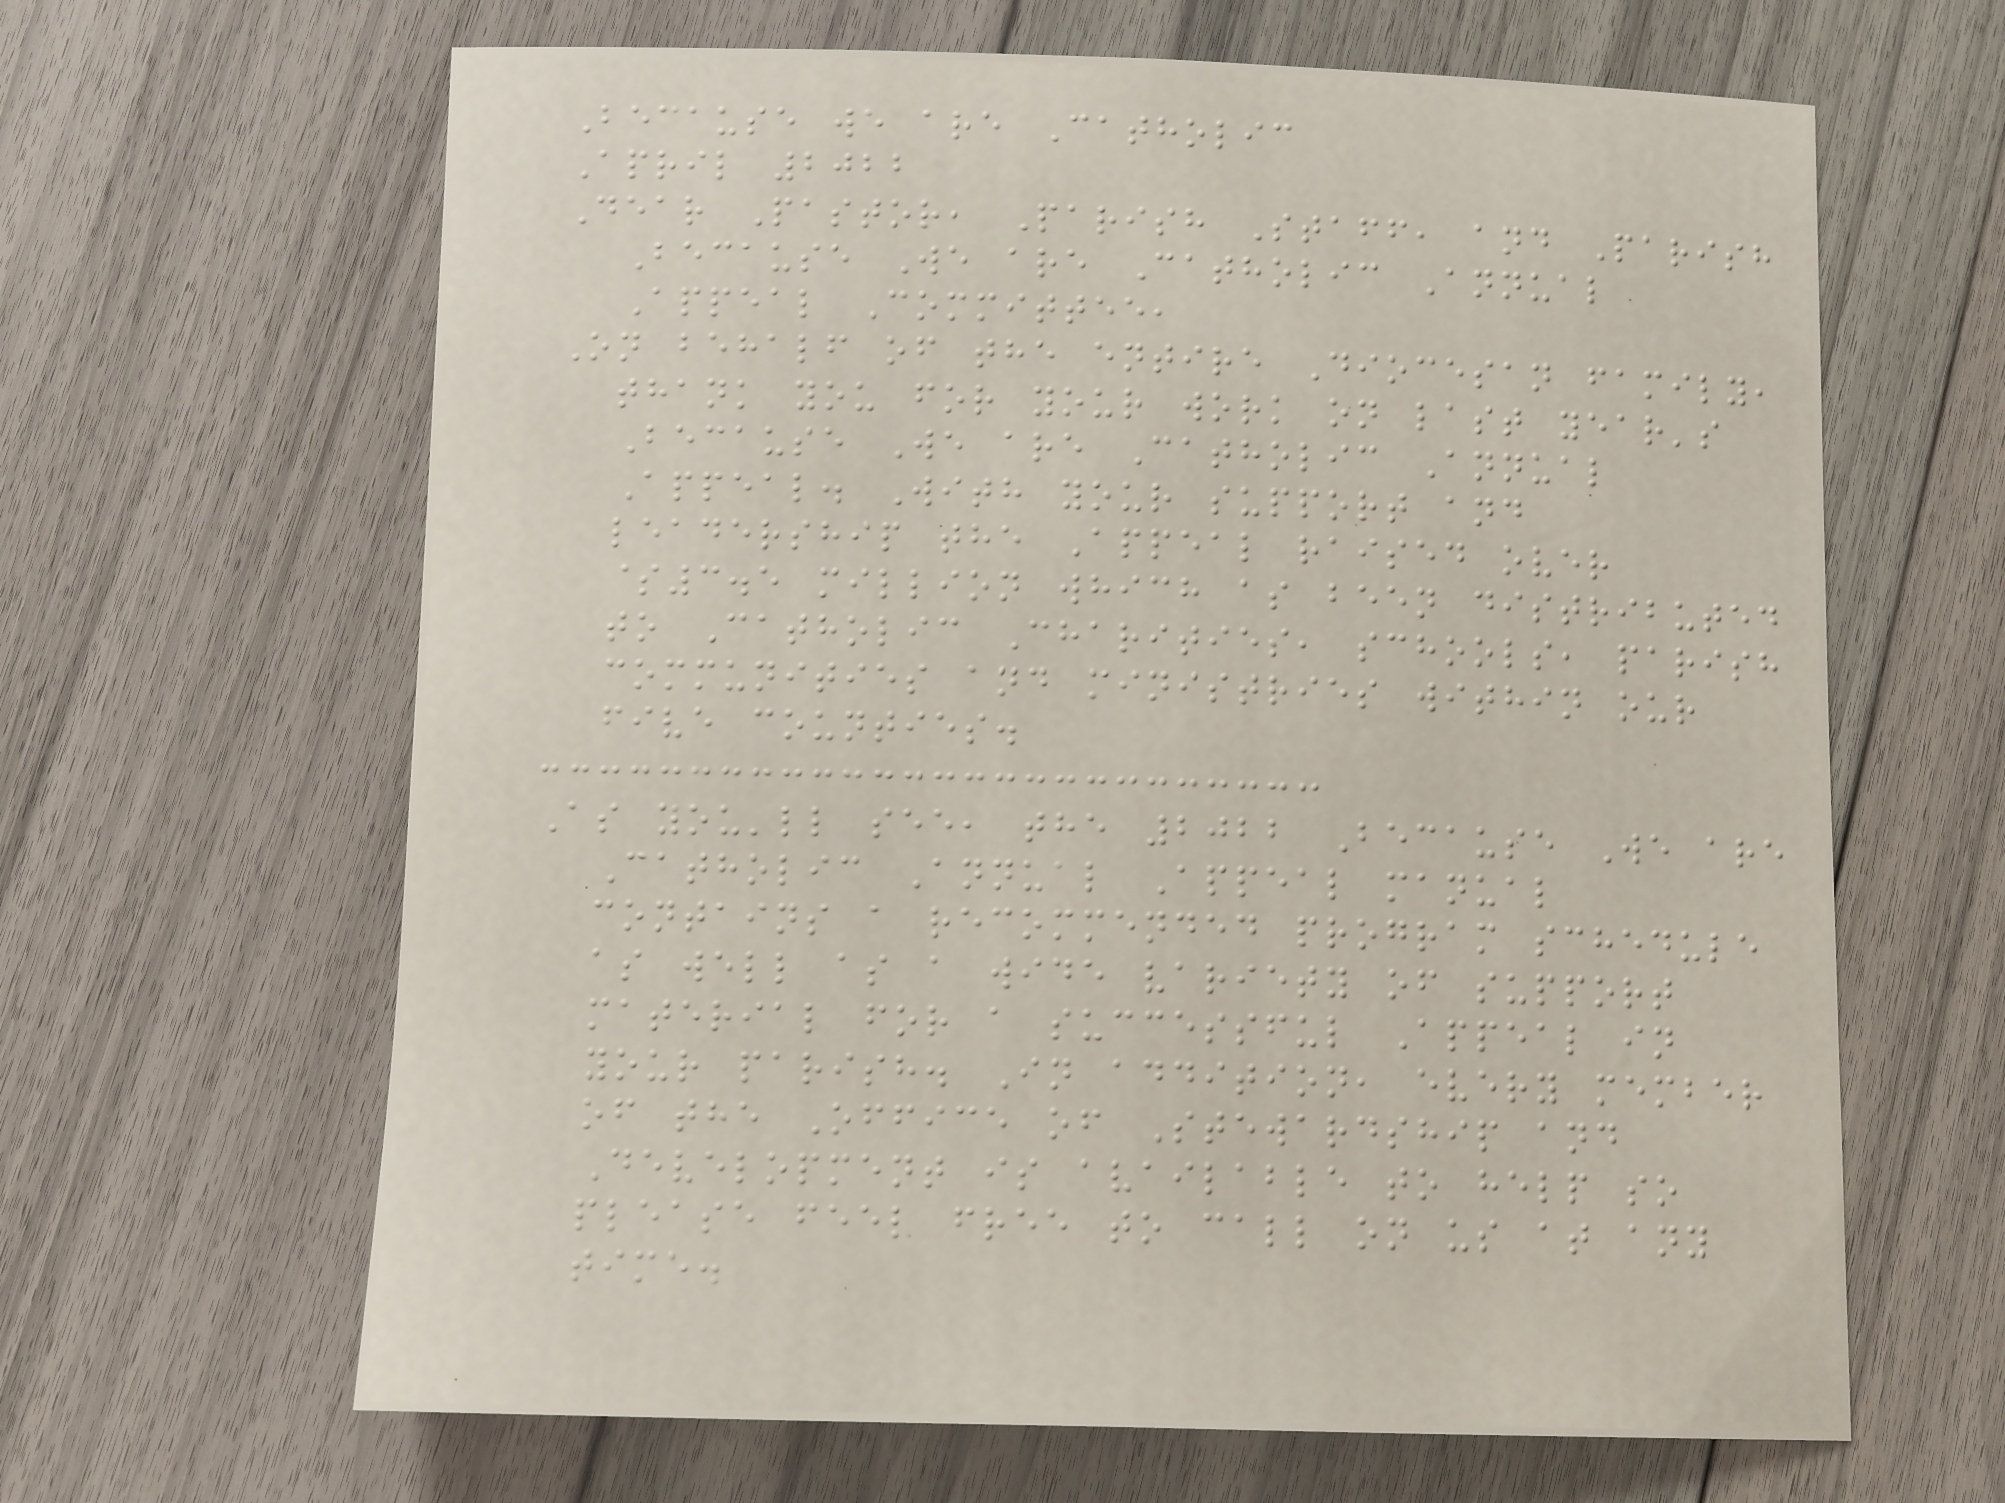Because we are Catholic
April 2022
Dear Pastor, Parish Staff, and Parish
Because We are Catholic Annual
Appeal Committee,
On behalf of the entire Diocesan family,
thank you for your work on last year's
Because We are Catholic Annual
Appeal. With your support and
leadership the Appeal raised over
$3.5 million which as been distributed
to Catholic Charities, schools, parish
communities and ministries within our
five counties.
As you'll see, the 2022 Because We are
Catholic Annual Appeal manual
contains a recommended program schedule
as well as a wide variety of support
material for a successful Appeal in
your parish. In addition, every member
of the Office of Stewardship and
Development is available to help so
please feel free to call on us at any
time.
